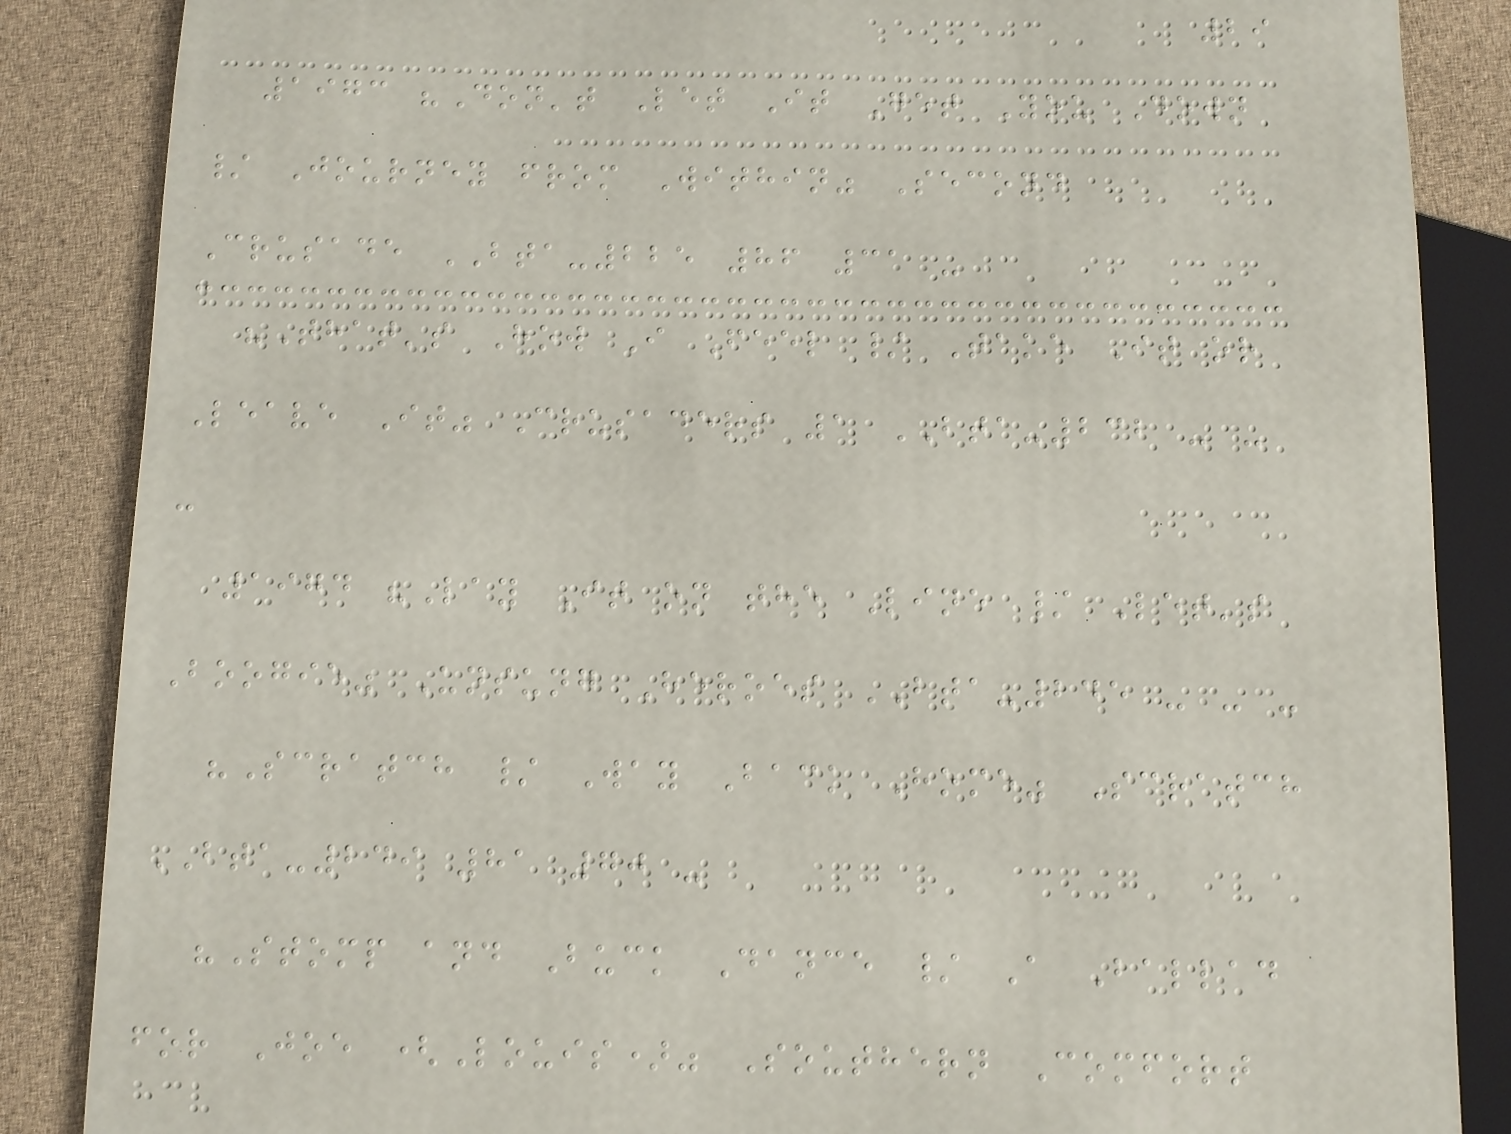29
1973 "Don't Let It Get You Down
/ Journey from Within" Second
Crusade BTA-225 86 31 -
"That's How I Feel / Take It or
Leave It" Crusaders 1 BTA-232 - -
-
1974 "Lay It on the Line / Let's
Boogie" Unsung Heroes BTA-245 - - -
"Scratch / Way Back Home" Scratch
BTA-249 81 70 -
"Stomp and Buck Dance / A Ballad
for Joe (Louis)" Southern Comfort
